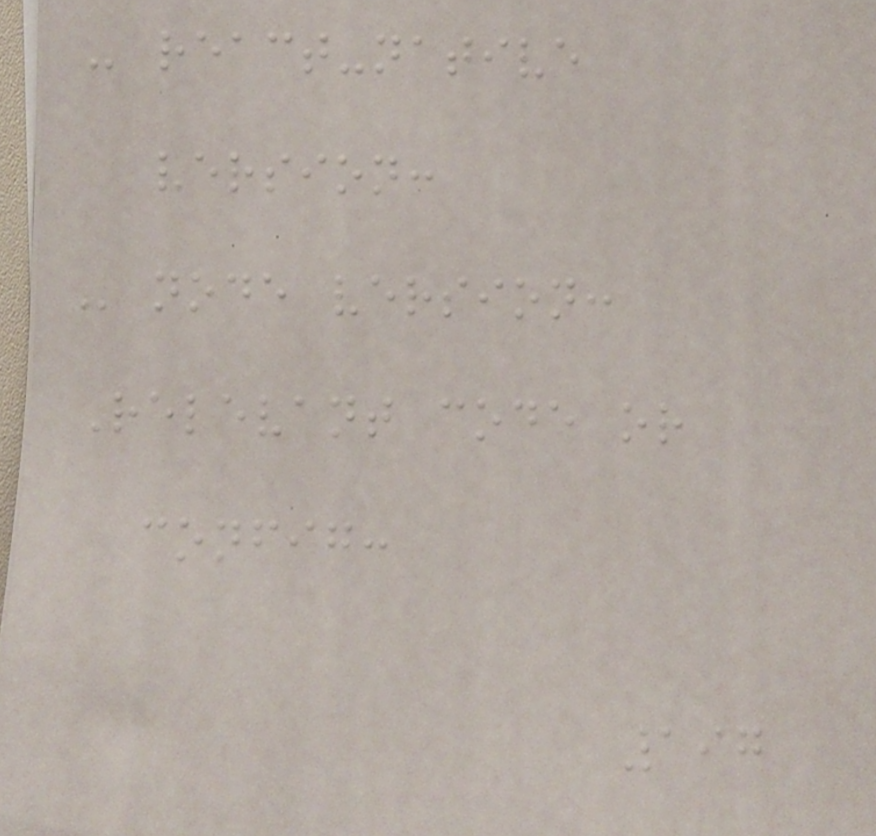- react-native
version:
- node version:
Relevant code or
config:
197
